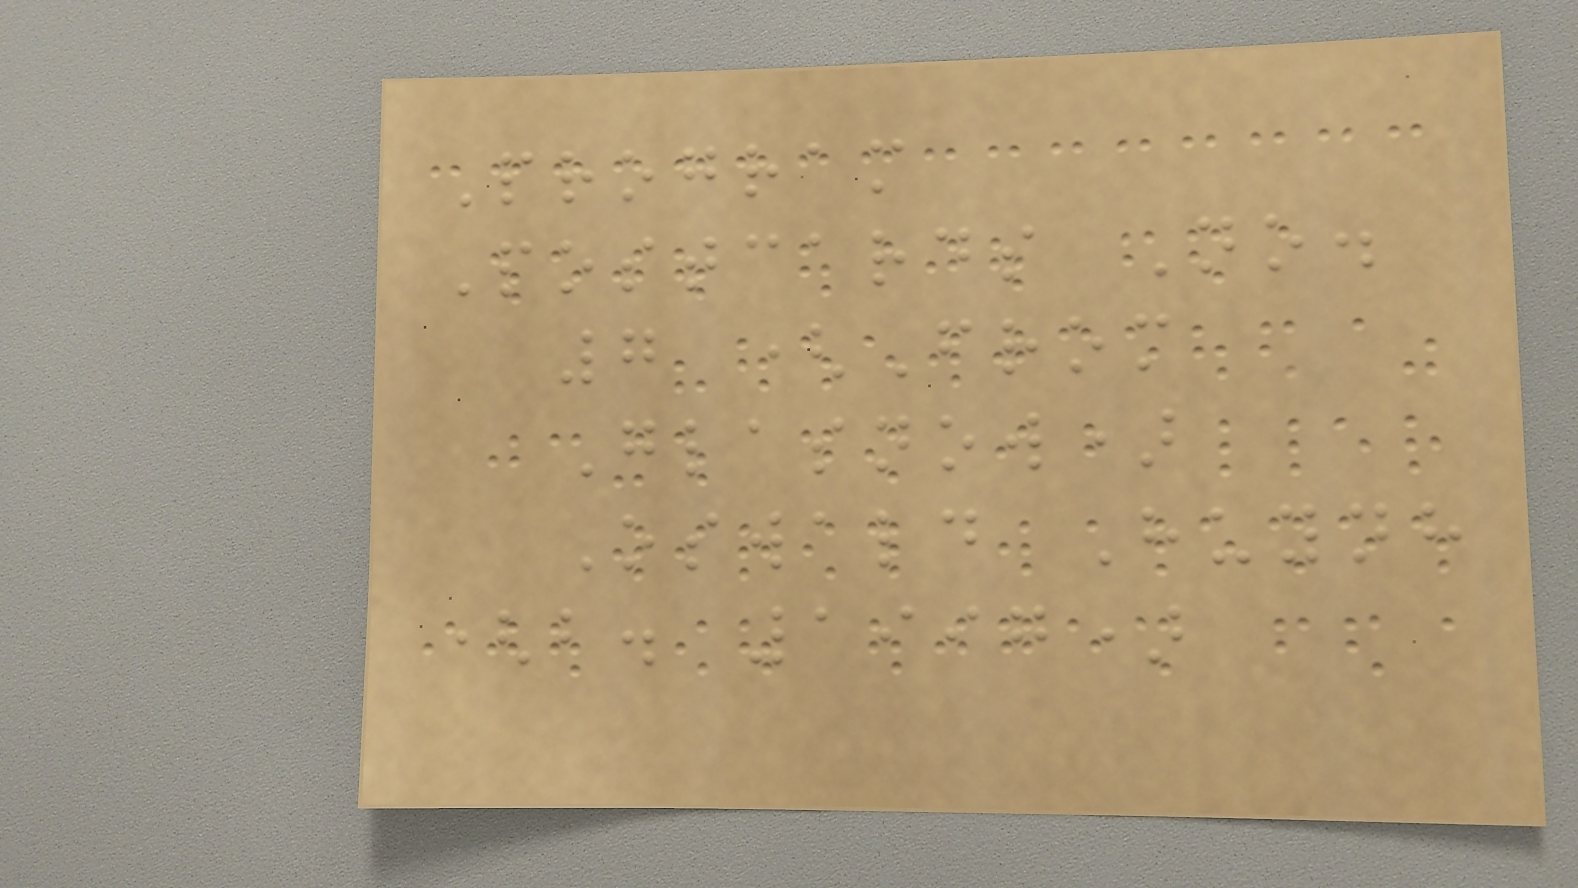Program
Postcards No.
7 (From
Glasnow)
Oswald Huynh
(b. 1997)
